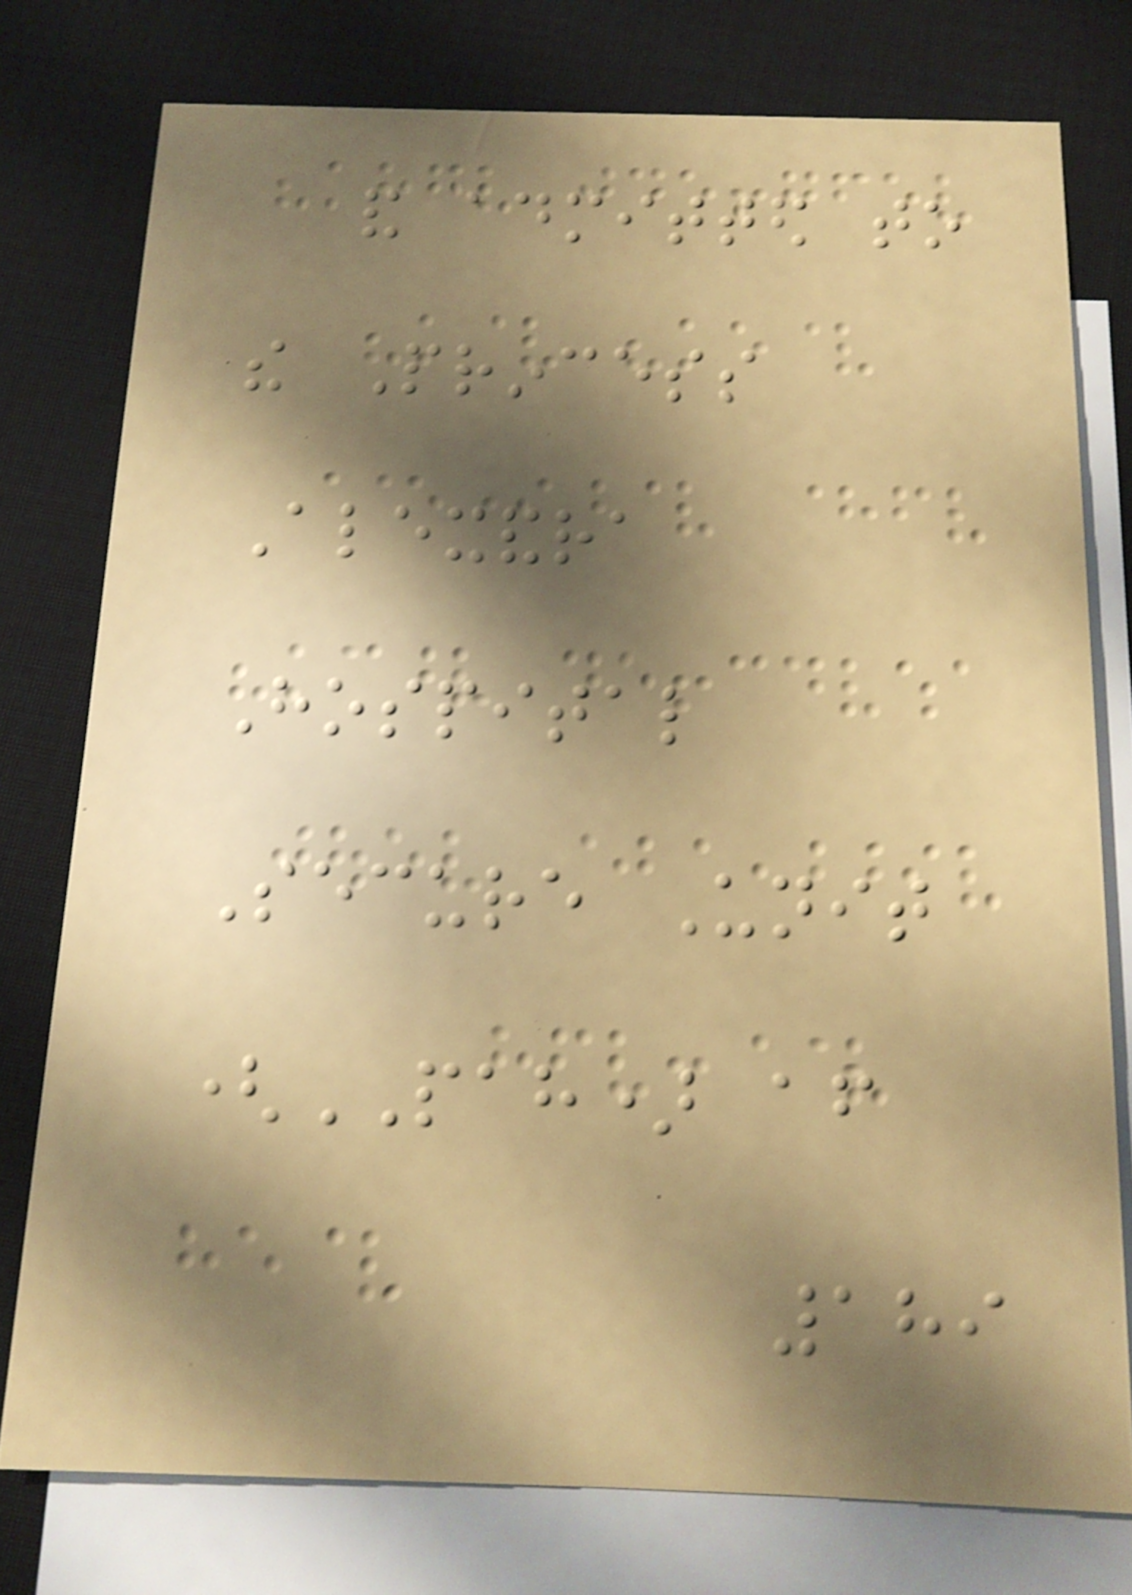and admitted to
the Princess
Alexandra
Hospital
Secure Unit
(PAH) after
189
